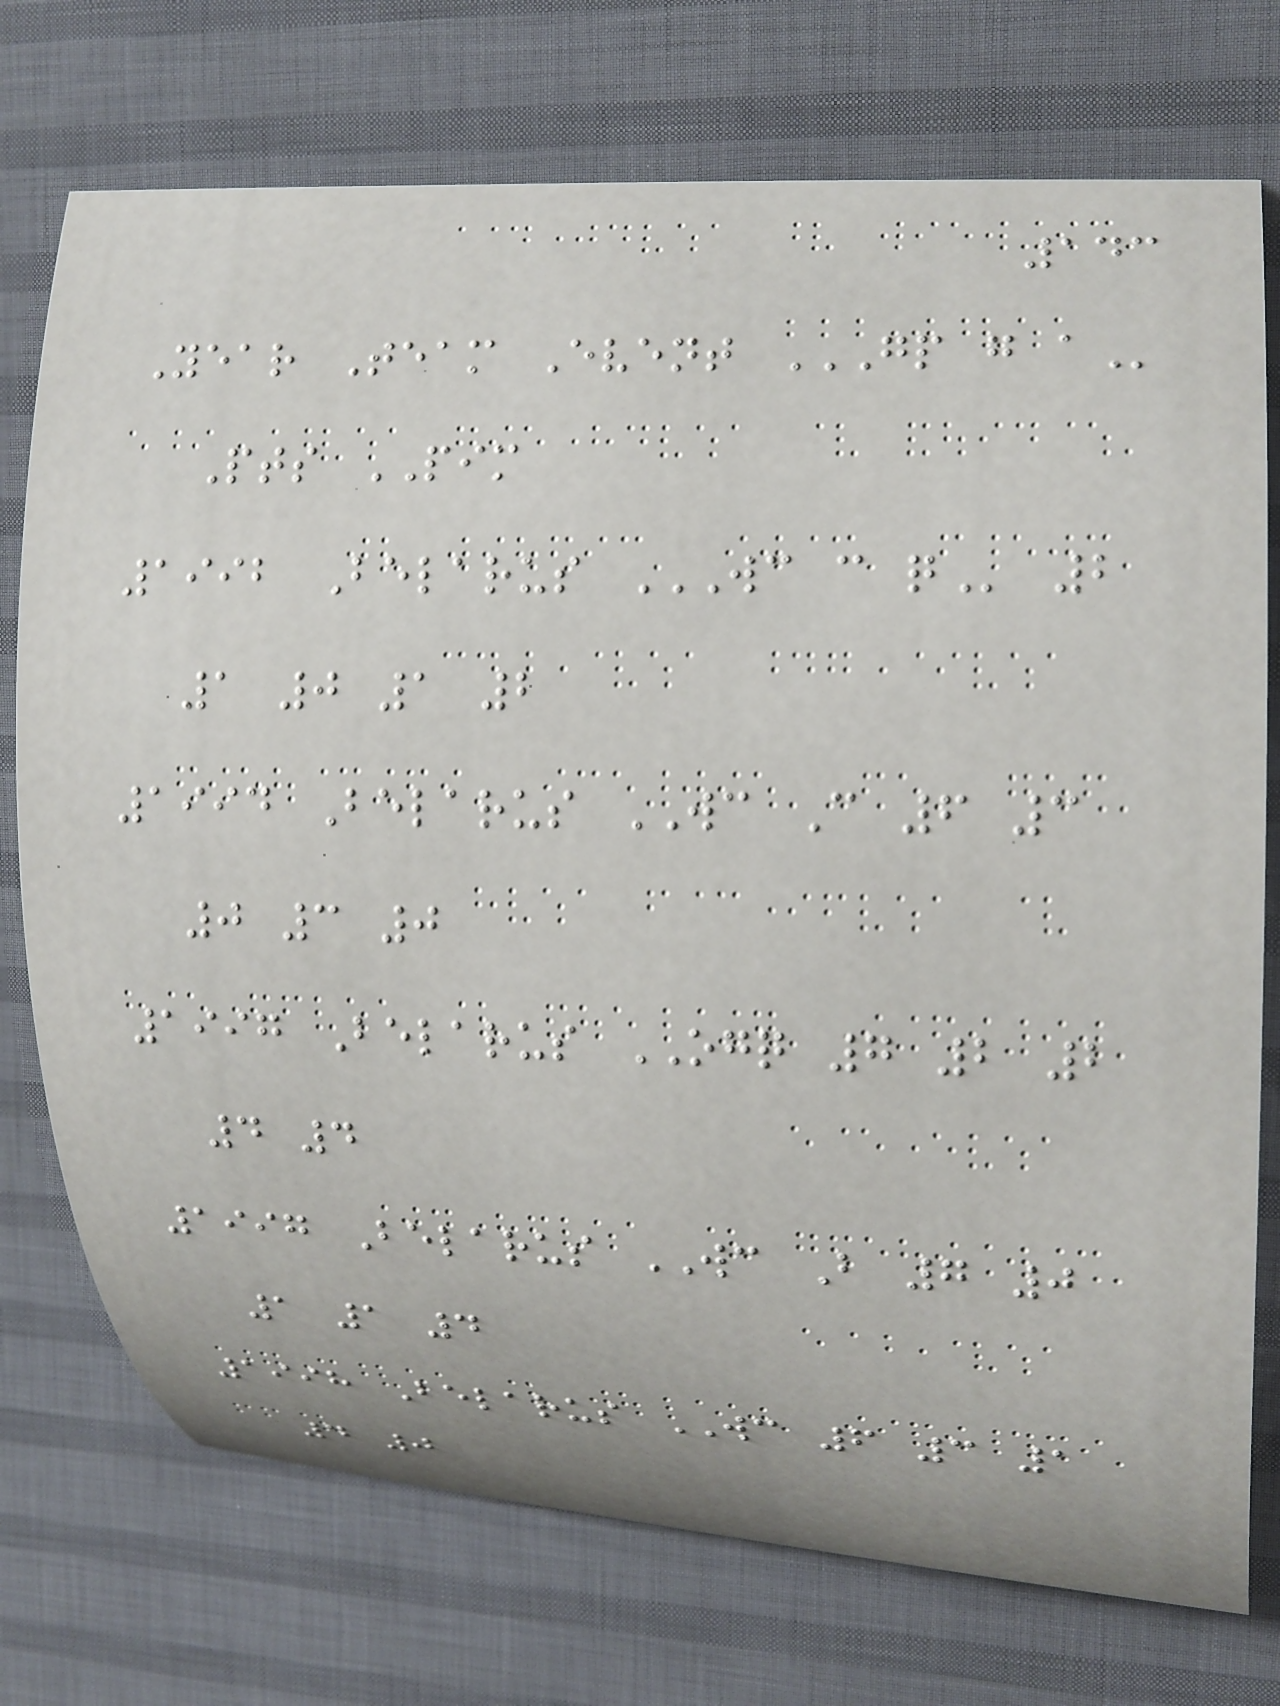143
Year Team Event GP G A
Pts PIM
1992 Belarus WC C Q 2
1 0 1 2
1994 Belarus WC C 6 3
0 3 0
1997 Belarus OGQ 7 2 2
4 4
1997 Belarus WC B 7 0
1 1 4
1998 Belarus WC 6 3 1
4 0
